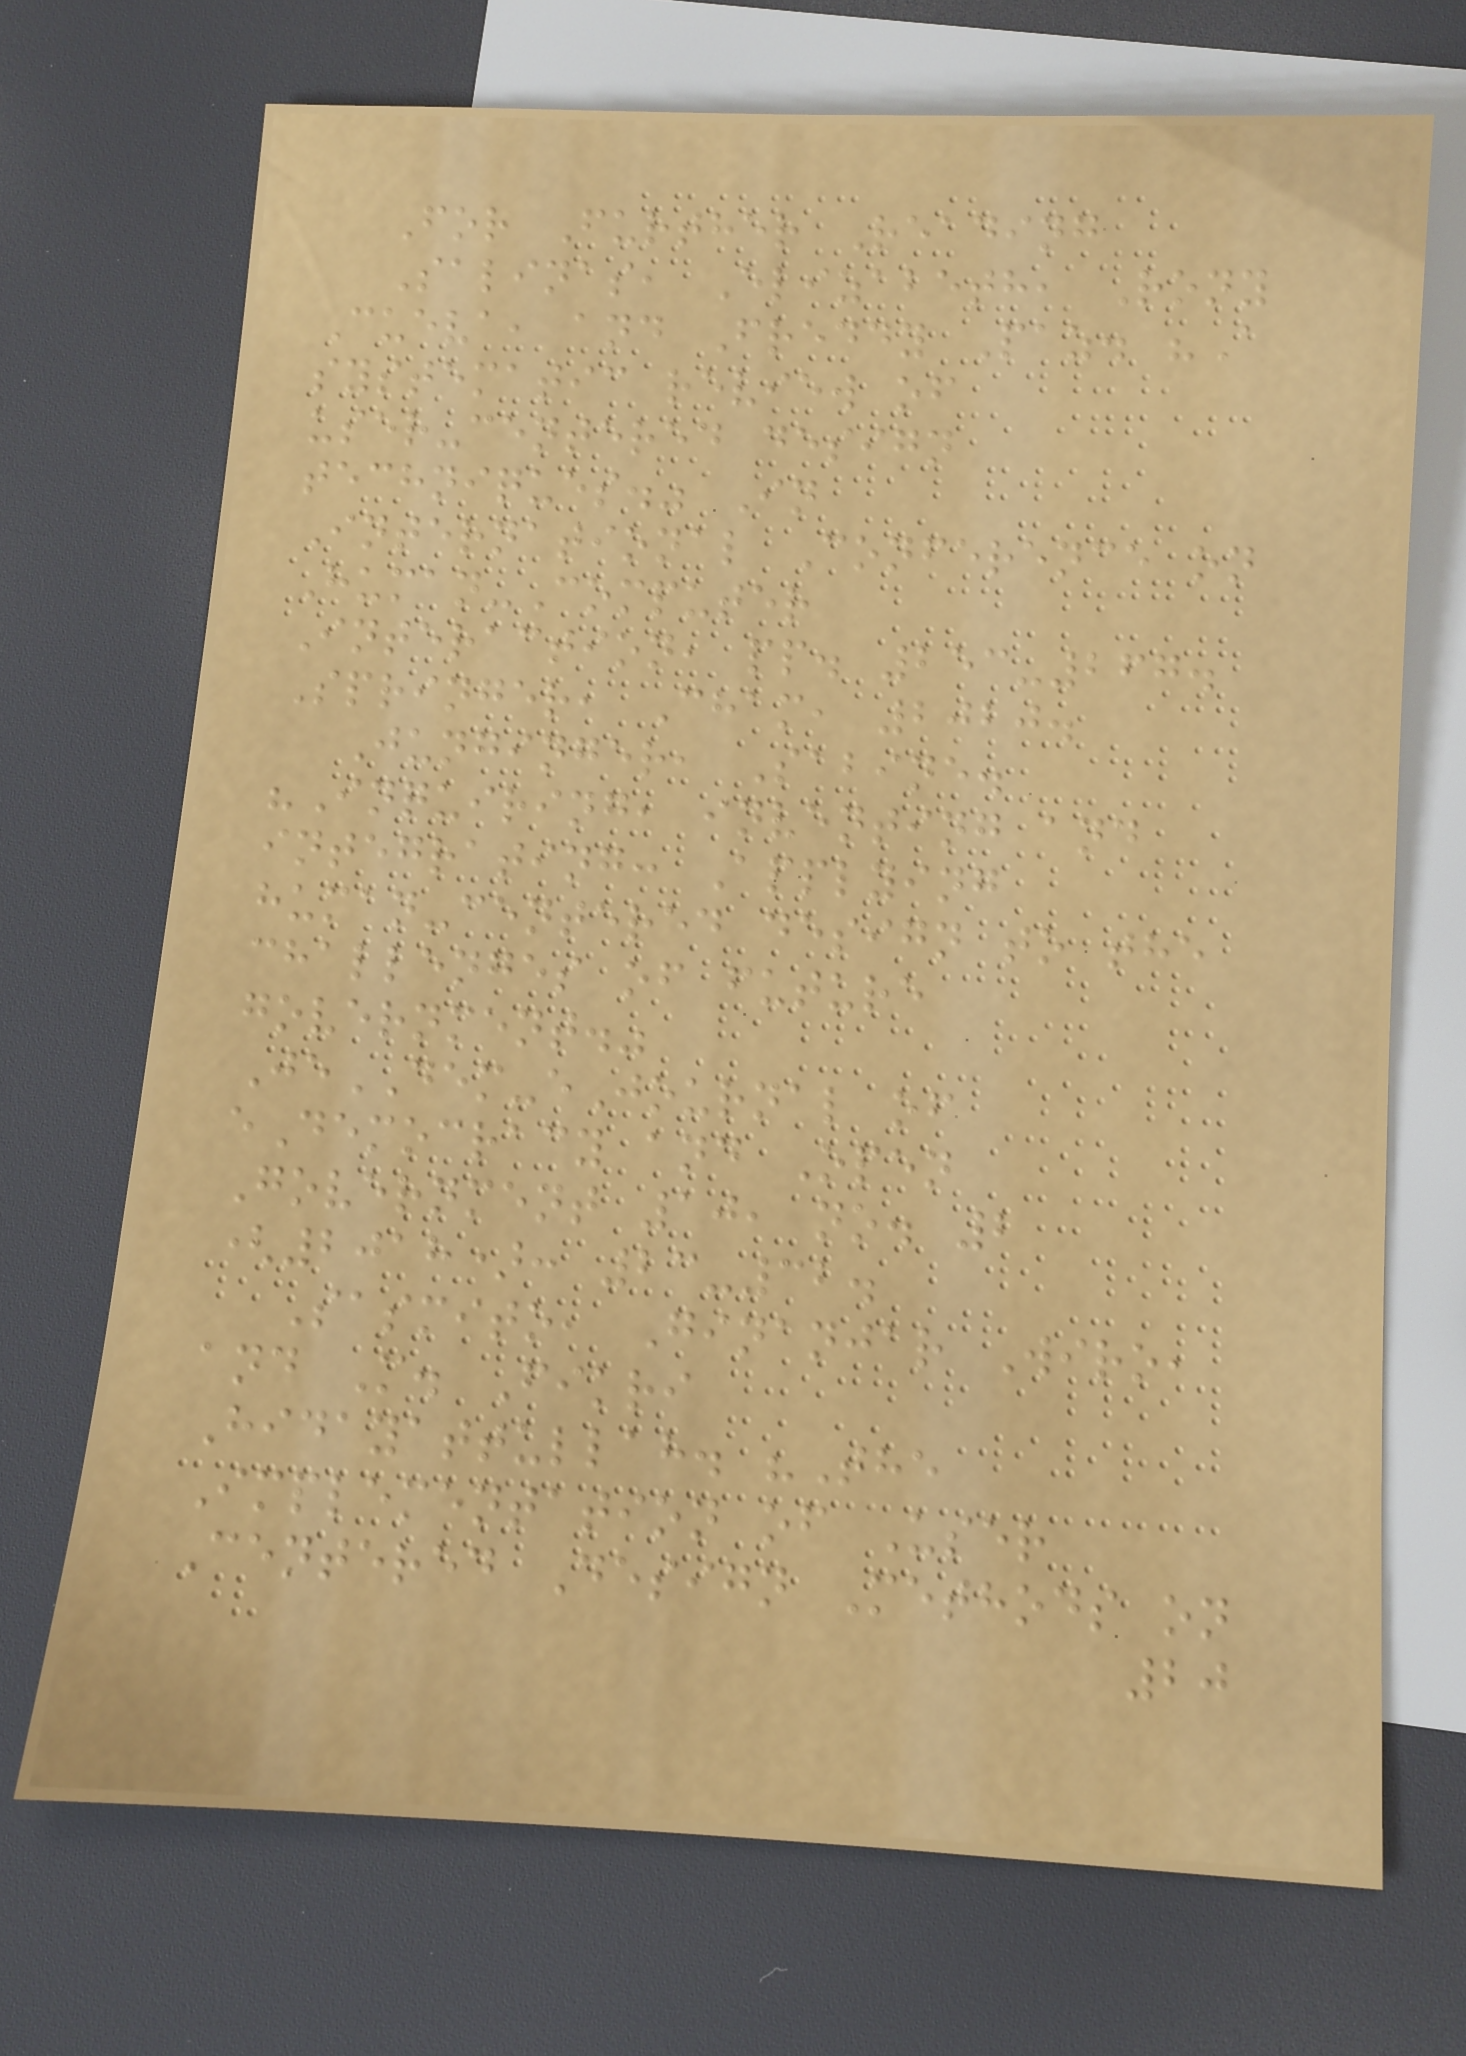For Further Reading
Salinas, Elizabeth, Rony
Cueva, and Freddy Paz. "A
systematic review of
user-centered design
techniques." In
International Conference on
Human-Computer
Interaction, pp. 253-267.
Springer, Cham, 2020.
Junginger, Sabine.
"Inquiring, inventing and
integrating: Applying
human-centered design to the
challenges of future
government."
JeDEM-eJournal of
eDemocracy and Open
Government 10, no. 2
(2018): 23-32.
Sasmito, Ginanjar Wiro,
and M. Fikri
Hidayattullah. "The
Implementation of User
Centered Design Methods on
20
